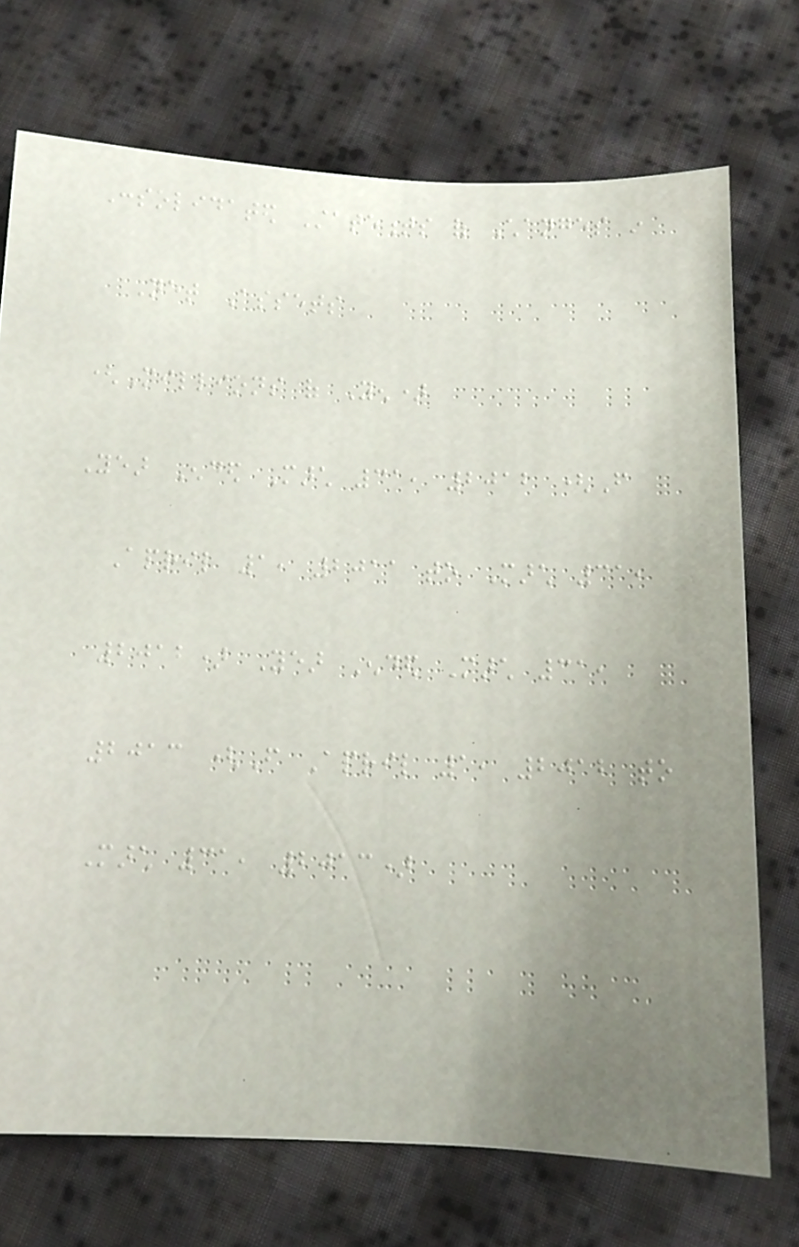Consolidated Statements of Changes in
Net Assets
(Millions of Yen)
Year Ended March 31, 2012 (From
April 1, 2011 to March 31,
2012) Year Ended March 31,
2013 (From April 1, 2012 to
March 31, 2013)
